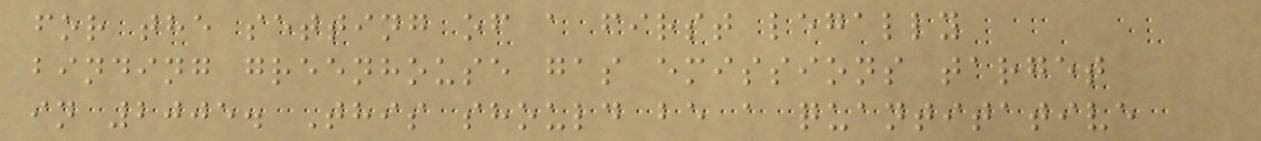for the setting of a first legally
binding greenhouse gas emissions target
in 2005. This should be a quantitative
